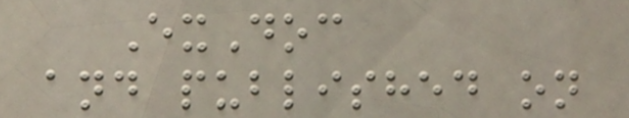ExDoc
and published on
